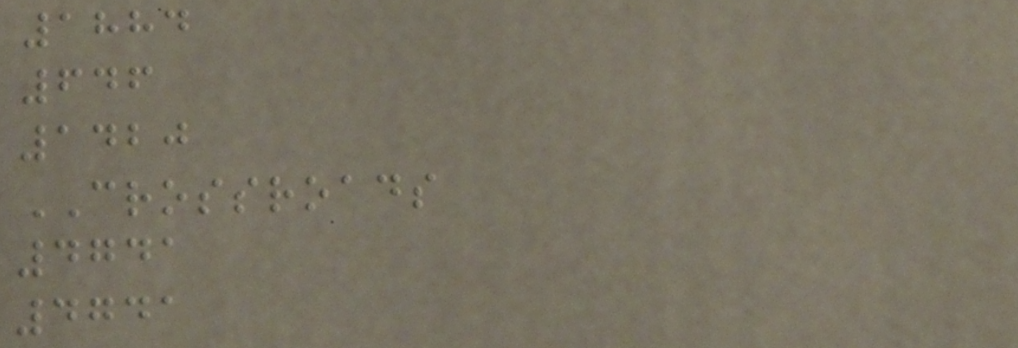1884
646
1420
CROSSROADS
4741
4741
